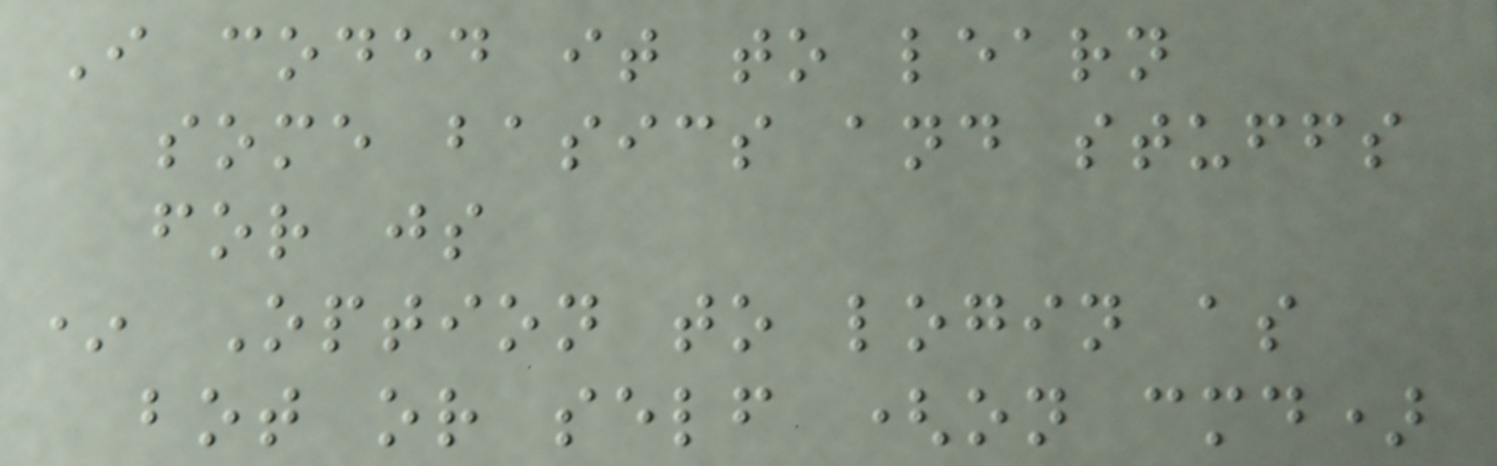I coded it to learn
some basics and stuffs
for js
* Option to login as
bot or self (on cmd)
